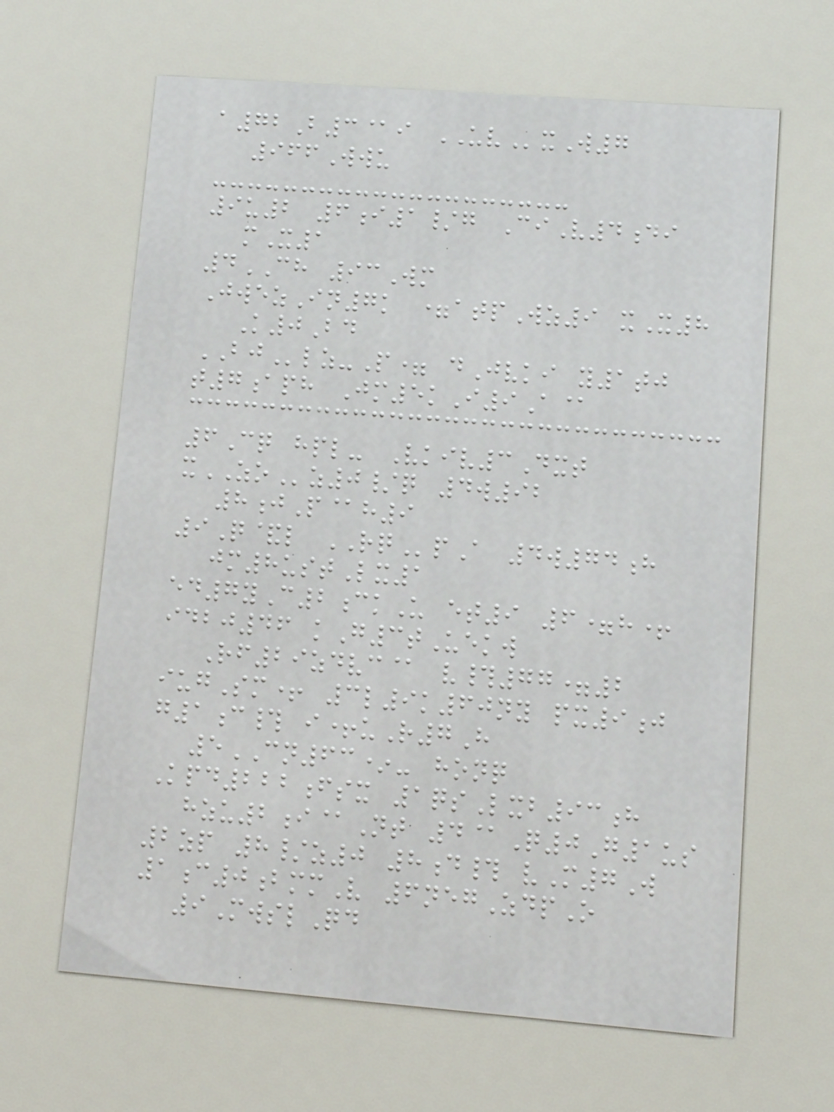a72B3@i UVxW7
966Wwu
9u2 6i1/g CiV4di
mX1
4CH 93Wm
JwezIn7k =atpWz9 xX8
K0Bd
BJlz-P= dJvki y1tj
t7aph Jm5kI9A@
6Cq hpl- Vkiv3Dxt
xZOz0/q 4w92
8jP@h9
9Q&l RQpA 4w74h
jm8ustLx1
ed7yC2ckU et9 6=h+
idbj46 kG3tUekw
Rf29zdvc@ v#77=2
iugSm+ 3l9k60ny px9j
g1c# i+uR7H
5CN63*- honq
Kpd222fsx 1qsLxb93h
hzu2i@Nt 4@Q0G1us
2zp 8/z0 8d# vM7W
1c0bmmV 6negZdpO
9MwslQd
